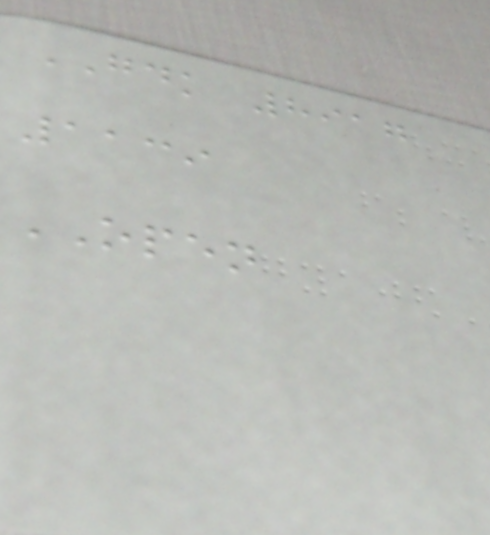GDK 8917
1139
OPEN
